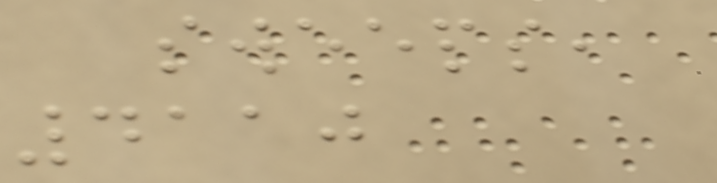sweeps,
4110
